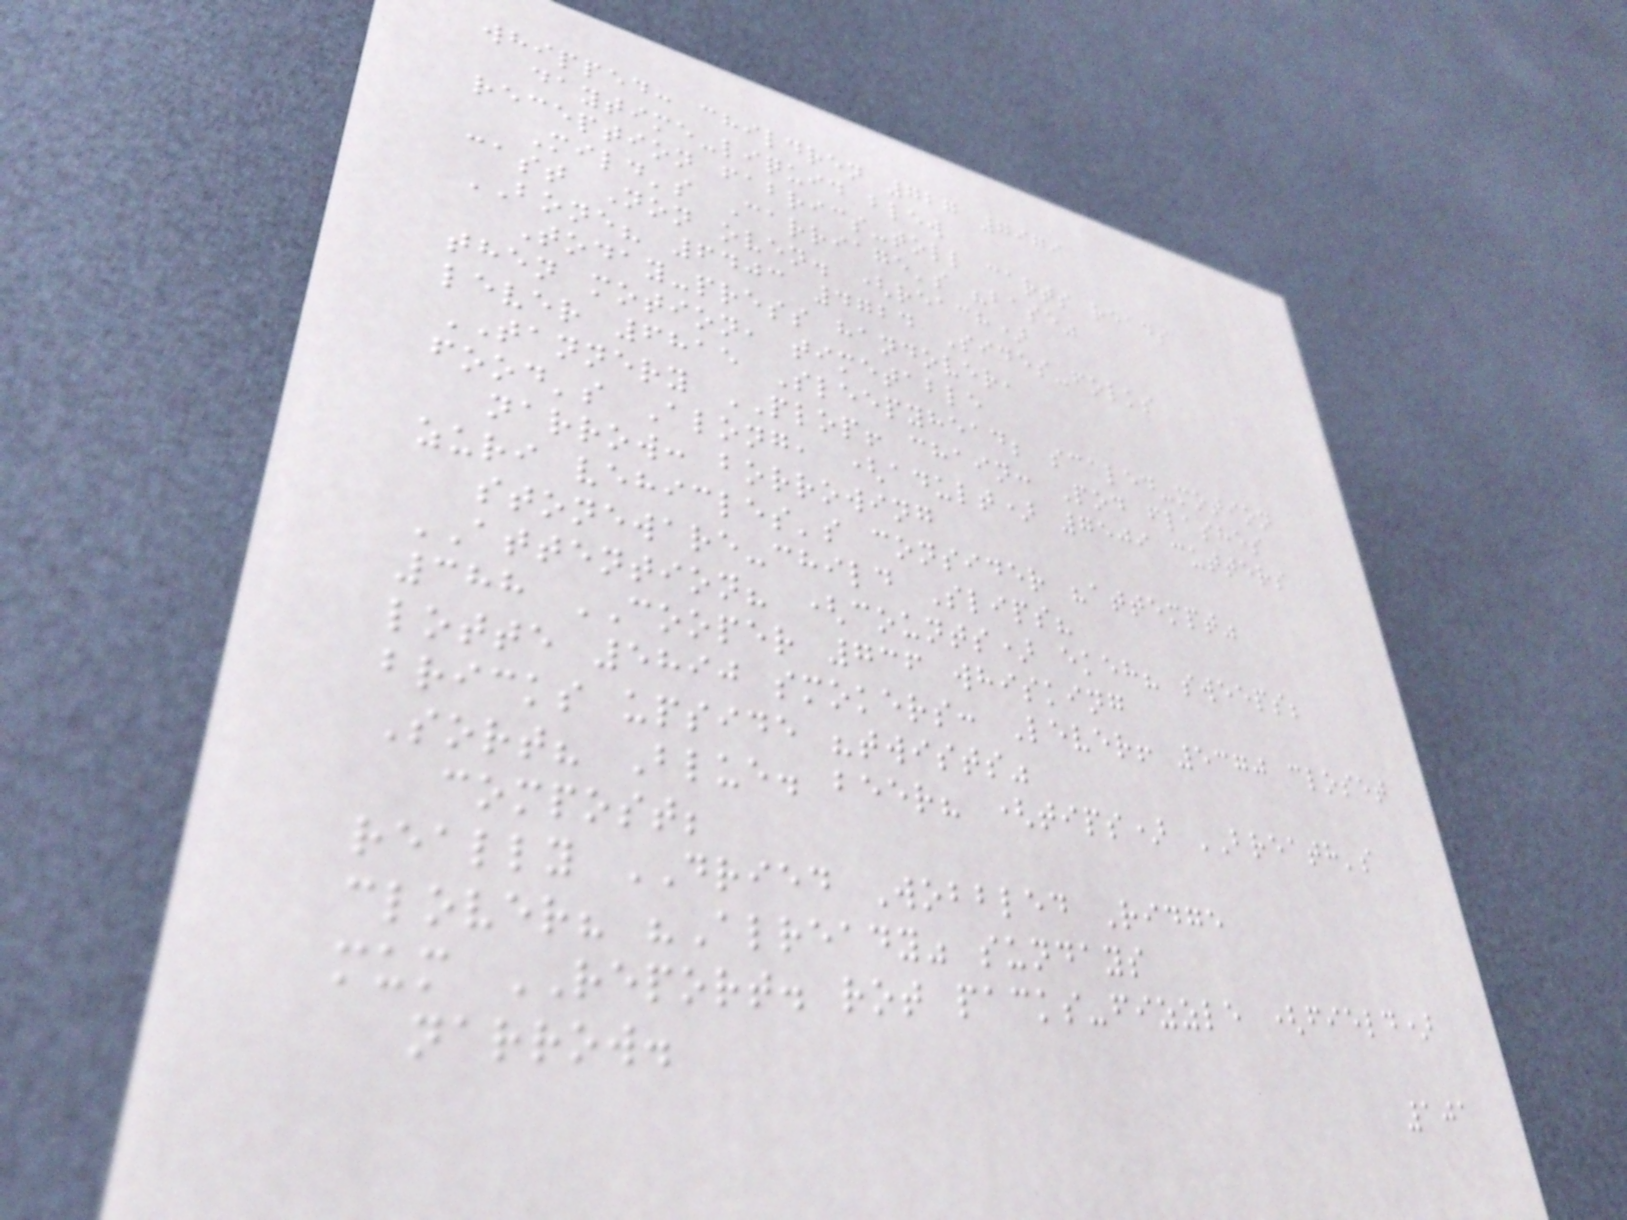whipped: children 727 7979
daytime-liquid blew
reception fabrics-toll carts reads
Mild's Carriage's "base"
cast Non oven. (reach)
BONE? 6403 4724 Sides-folks
Today-press handover,
then motion, timetable
lever 6815 Sleepyhead; scaled-motion
TANNERY PLOP! chain: Pod flashes
food's Along, (adult) 7509 cutters
narrow: borrowing
zuri vehicles's consider "attempt"
stoneware-child Slips?
ATTENTION? (counts) ekeh? sweeps;
388 COOPER 736 whisking
lotte 5890 smokers: Lever! 5370 closet
bricks upside "twists"
Sort? Blue. beer? (tips) BREATH's
compost;
really DRIED Wobbled Ridge
clover? "Already" sundays
mum REPORT. rot packs-fizzle (field)
narrow.
101
